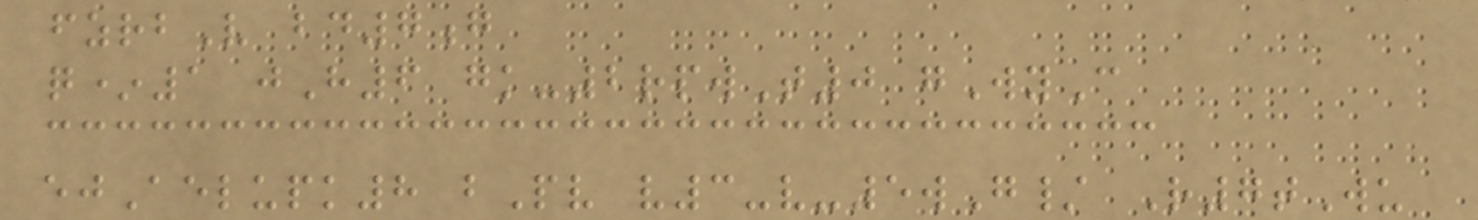fzrbV bd7g
q*1 jH6 gk-2rpwT0 gWyC
ejAelupk8 bPv v3-v-5wG/ R7tWu
